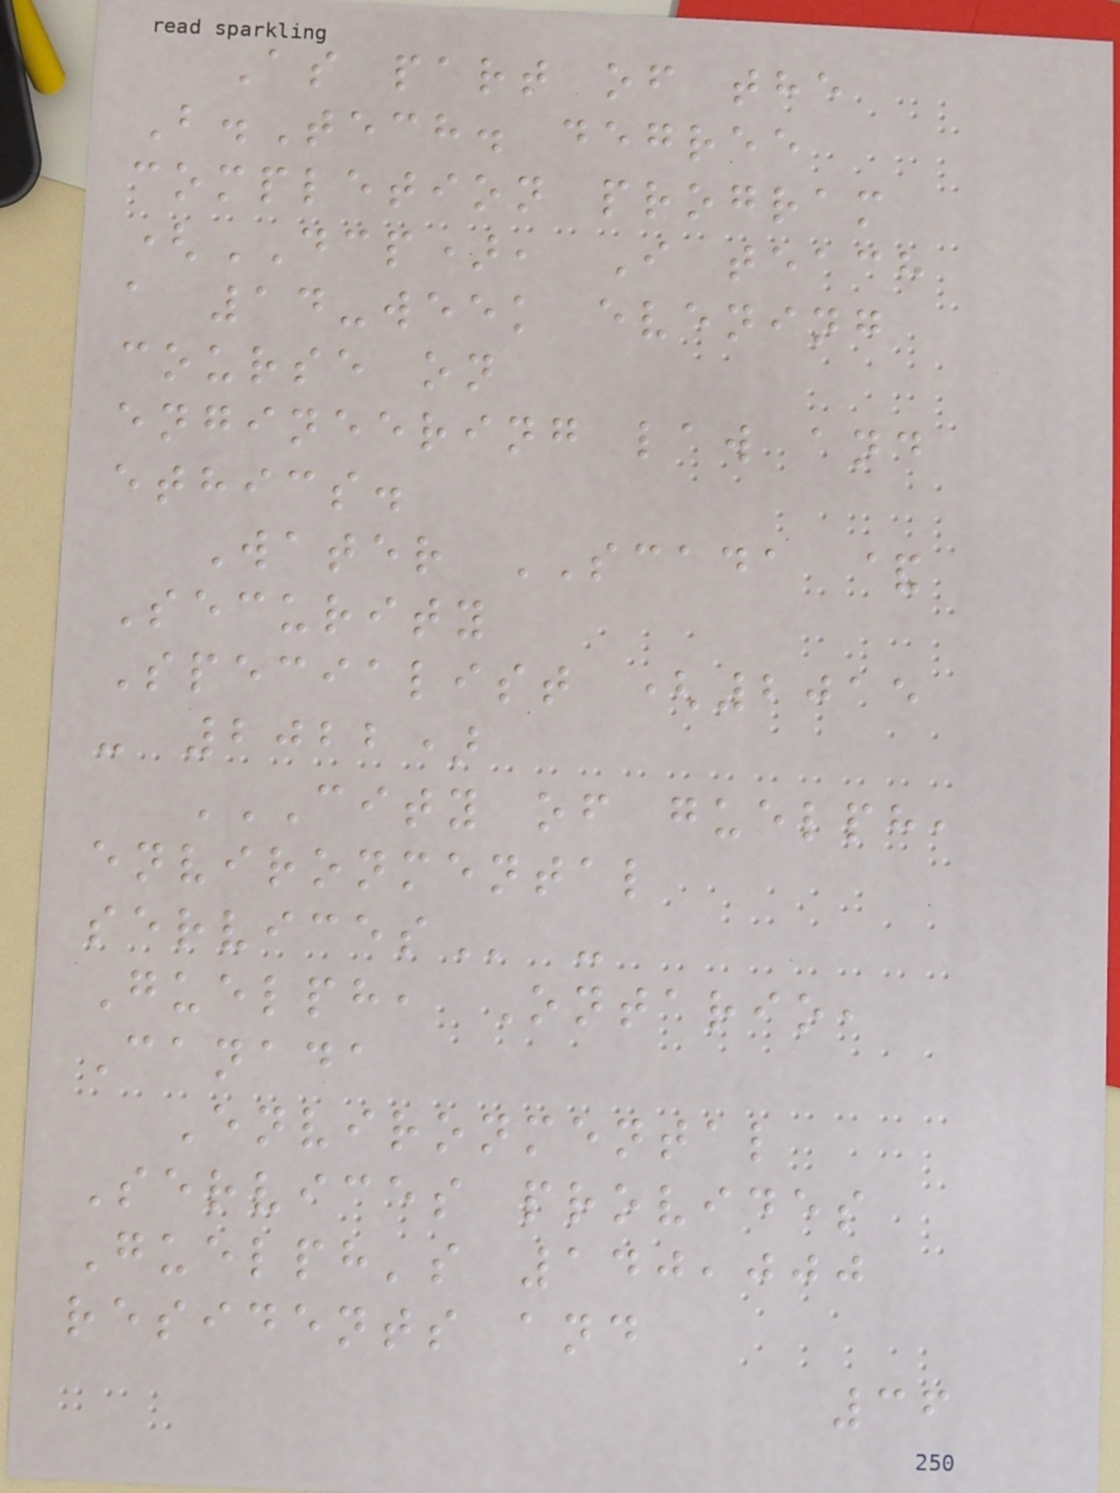As part of the
B.Tech. degree
completion program
(DCP), I teach
a 14-week evening
course on
engineering law and
ethics.
Water SCADA &
Security
Specialist (2015
- 2022)
CITY OF GUELPH,
ENVIRONMENTAL
SERVICES -
Guelph, Ontario,
Canada
Environmental
Services provides
Guelph's 140,000
residents and
36
